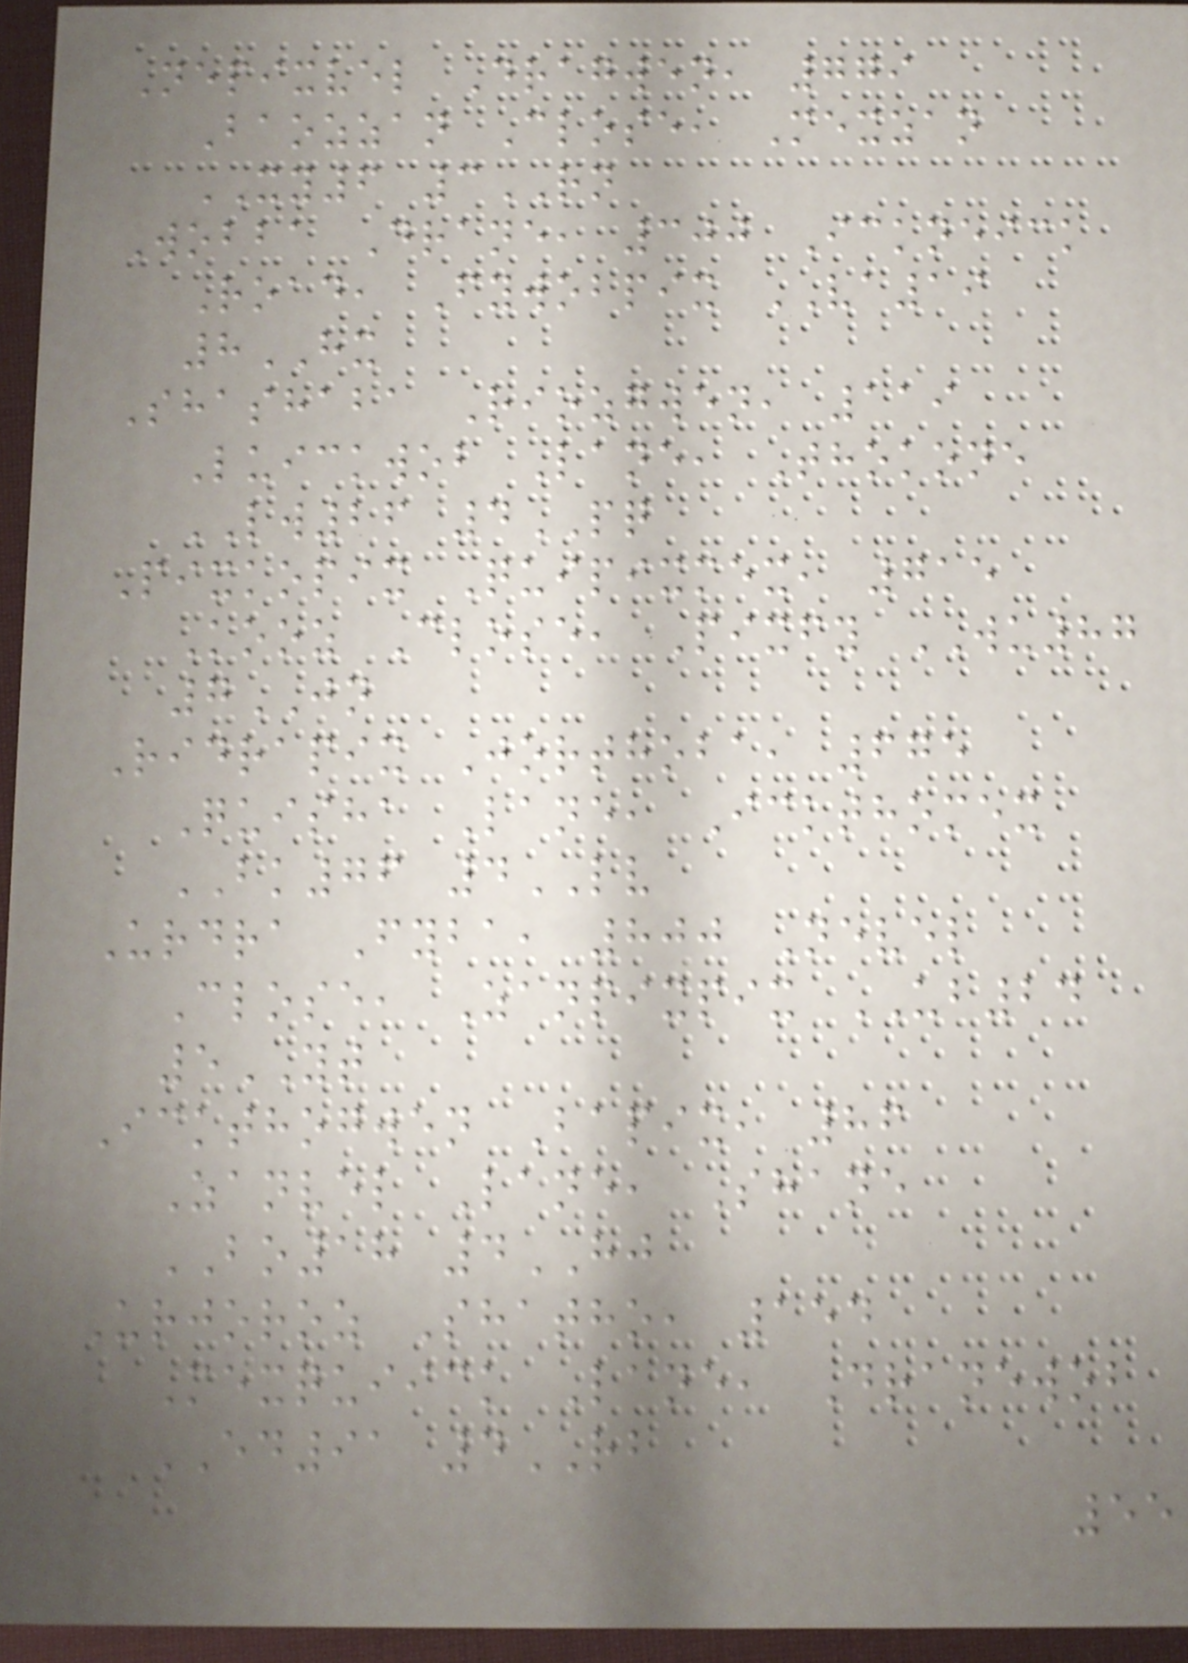Nepixvel Dragwen, 779
Baozzan Close, Mexzan
XY6 3RN
Wobba Drane, 300 Ickneick
Road, Fywobpix VA19
8HX
Shashaba Riozgwen, 119
Luickwob Lane, Thokone
LW26 4PQ
Pixkopix Quipixmex, 715
Kooz Close, Pixfy WU87
7JN
Ridrapix Jorthoba, 675
Quisha Lane, Ickthomex
BK76 4LV
Urdra Fyba, 800 Nevel
Close, Zanpixpix UB24
5YT
Ickthogwen Bapix, 86
Zanvel Lane, Shane
BO18 4HJ
Urjoroz Shatho, 154
Mexquiick Lane, Dranewob
ED91 4RB
55
